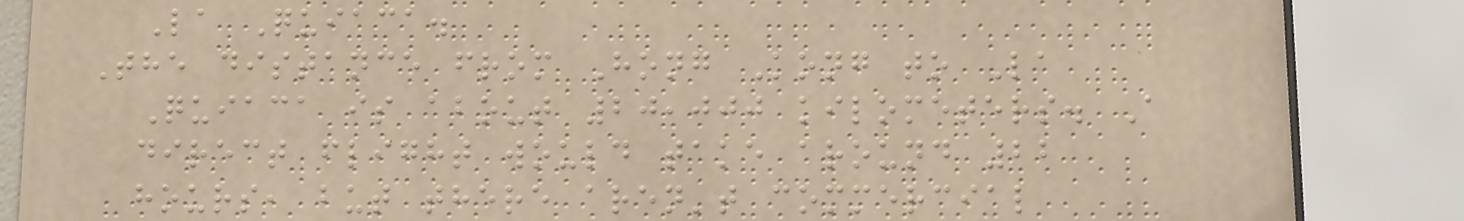La Quiaca.
The distance from Hong Kong to La
Quiaca is about 20,000 kilometers. A
direct flight would take around 22
hours, but there aren't commercial
